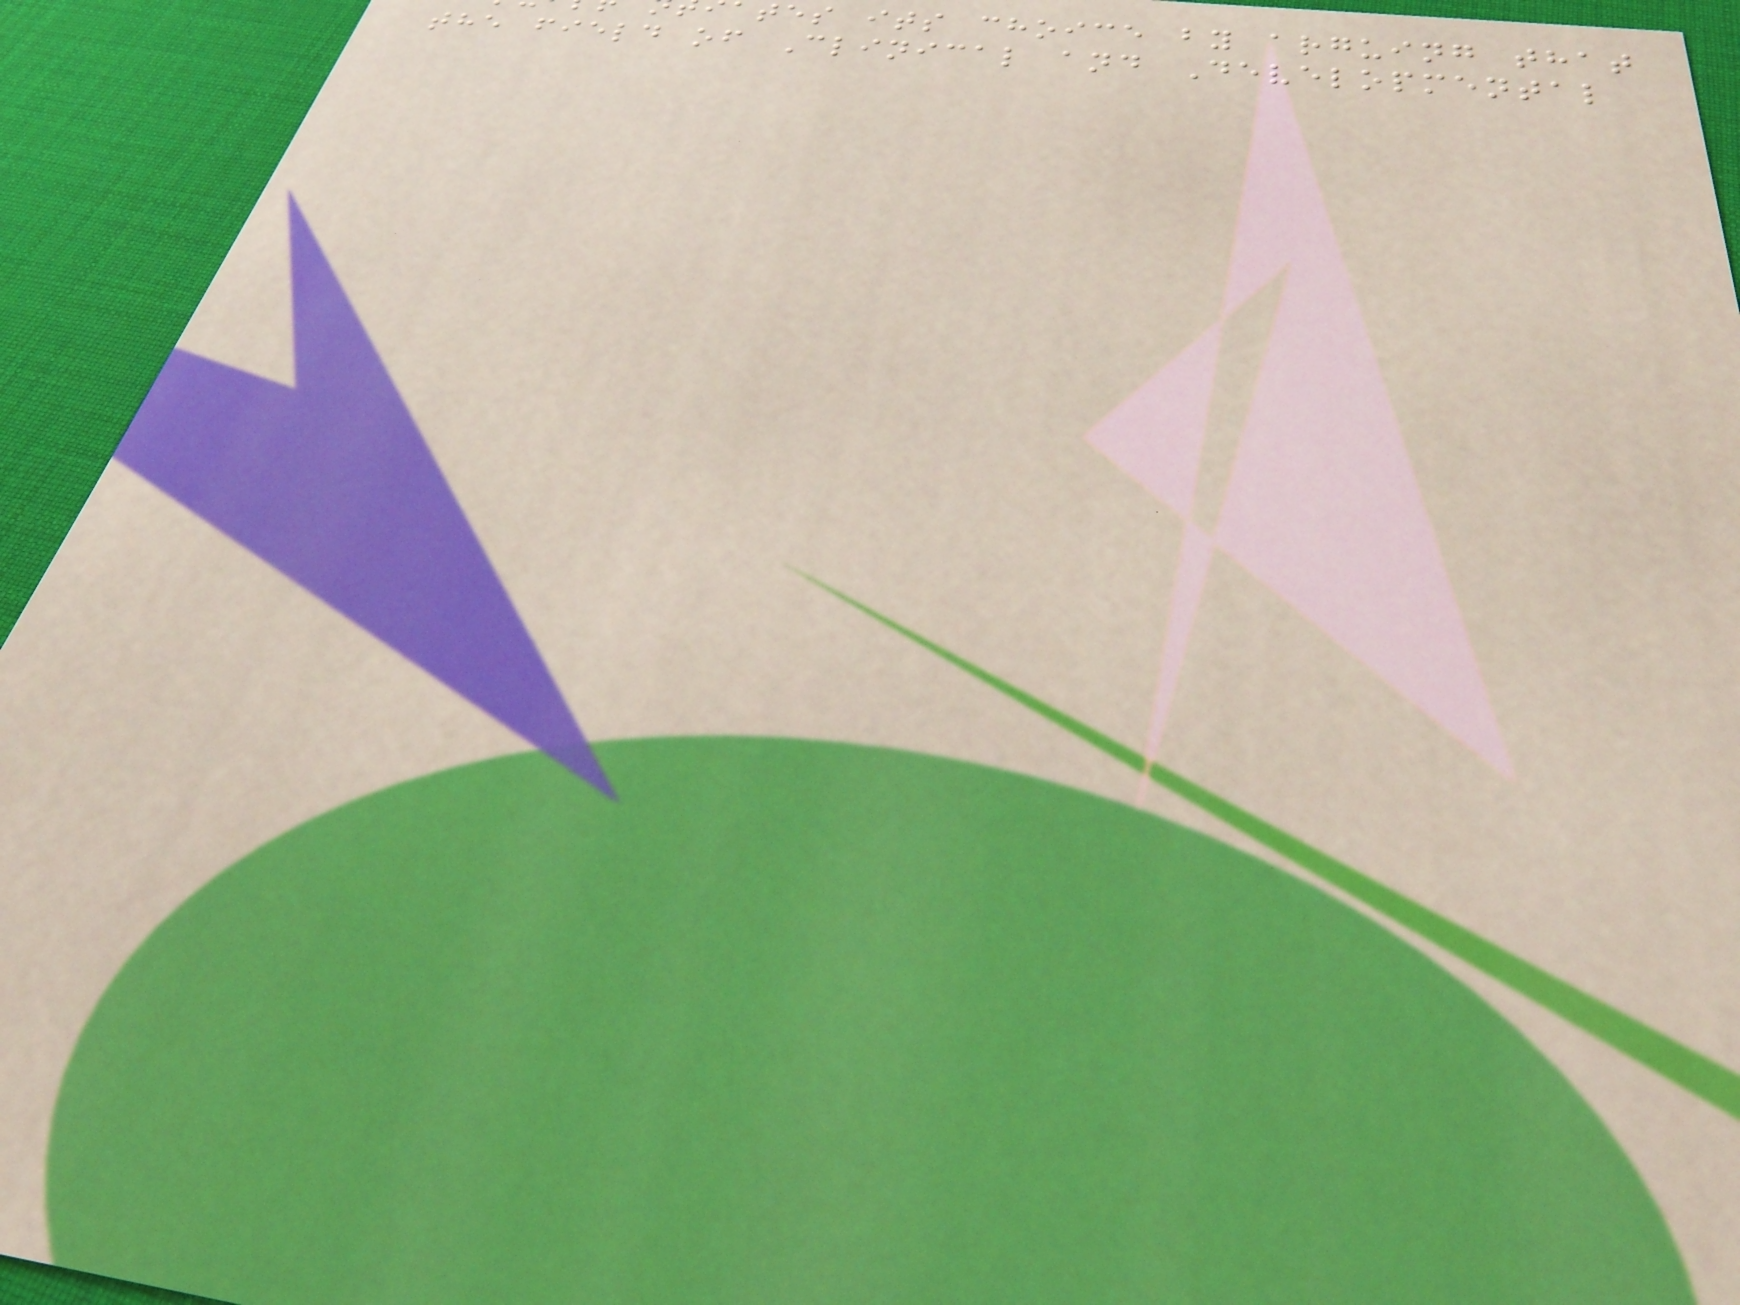tes its choice by arguing that
the field of Clinical and Developmental
